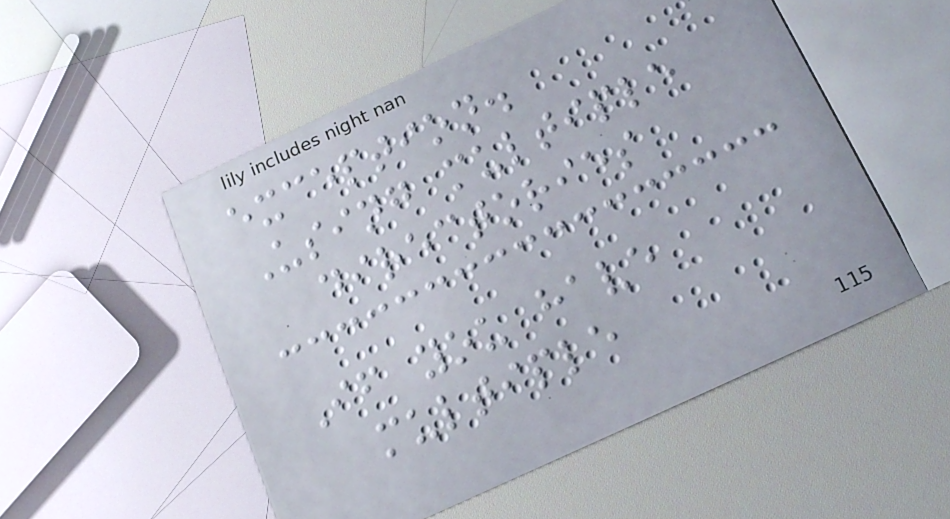exception.
Using multiple
directories
If you have
multiple
